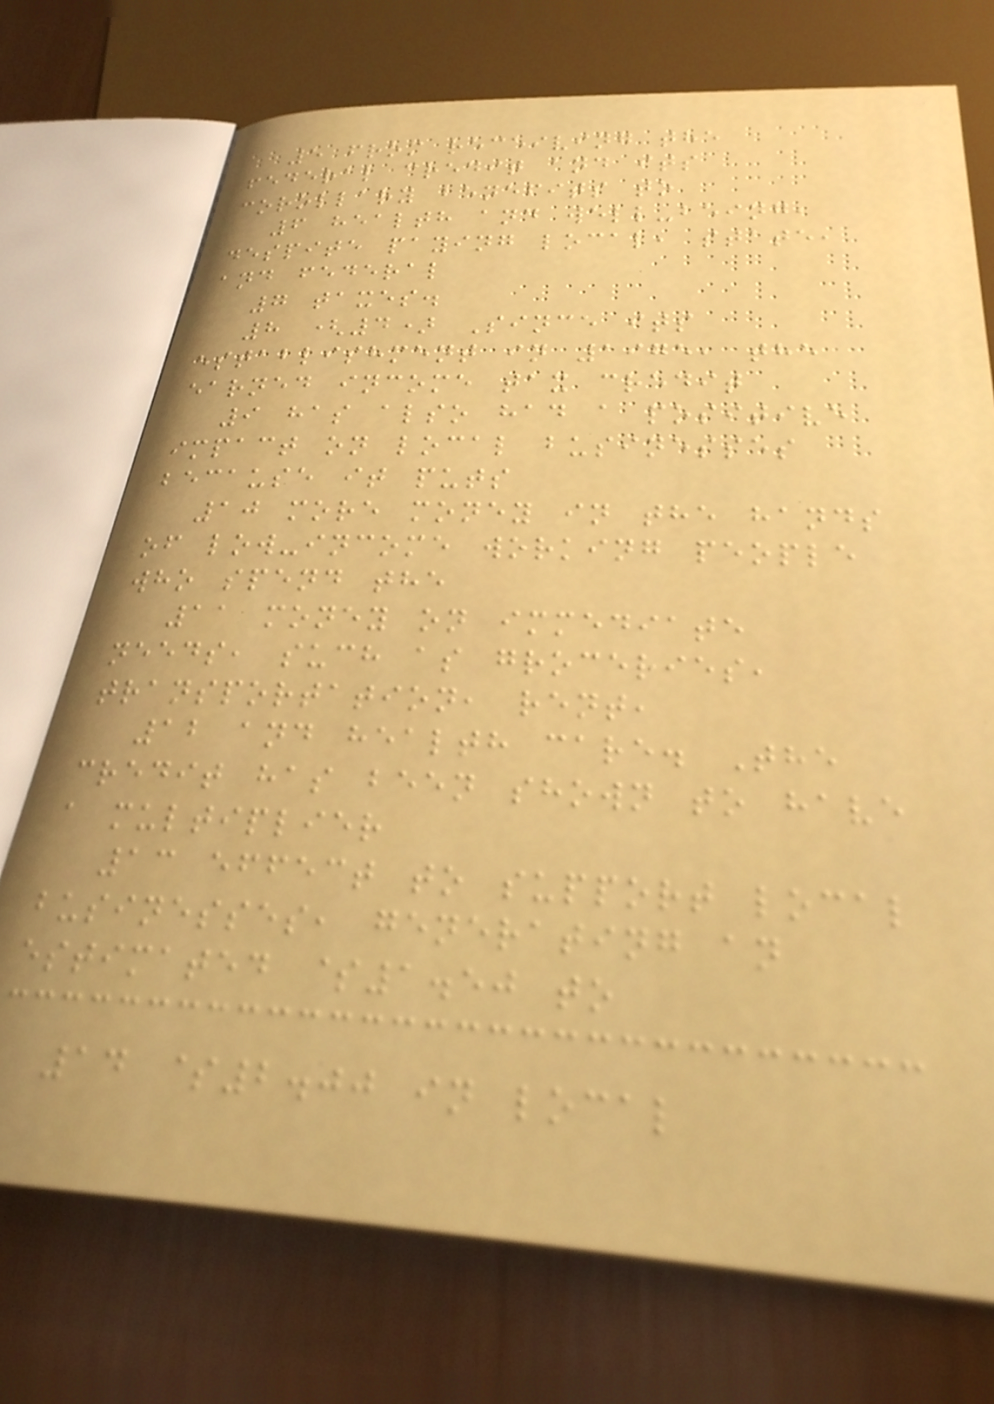5 from receiving the
federal credit and its
corollary benefits to
6 health and well-being,
despite paying local, state,
and federal
7 taxes.
8 (4) Since its
establishment in 1975, the
earned income tax credit
9 has also had a positive
impact on local businesses
because it puts
10 more money in the hands
of low-income working people
who spend the
11 money on immediate
needs, such as groceries,
transportation, rent,
12 and health care. The
credit has been shown to have
a multiplier
13 effect to support local
businesses, generating an
estimated $1.50 to
14 $2.00 in local
